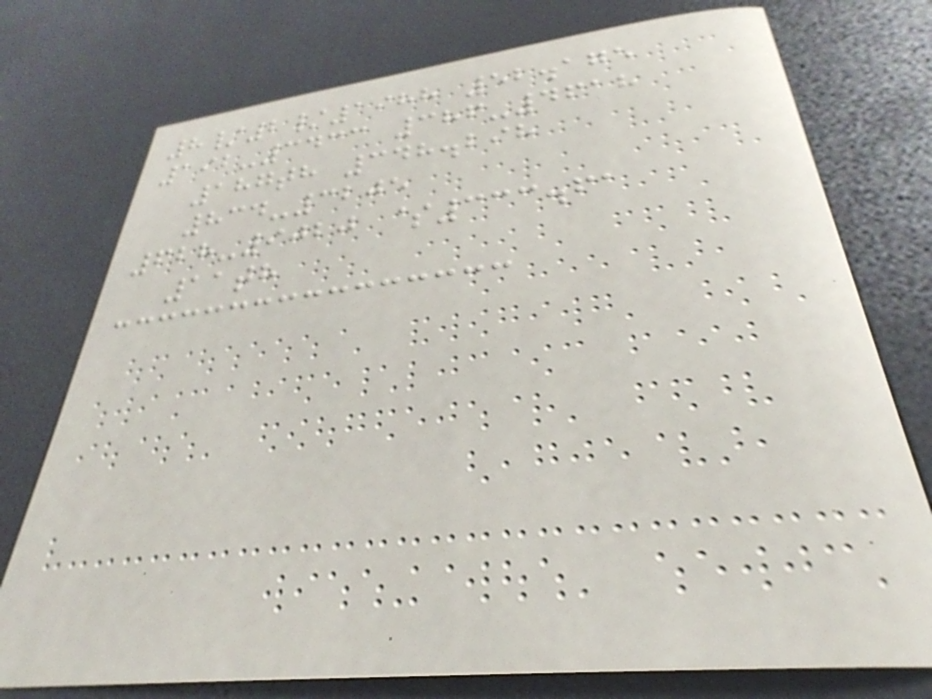8/2/1988 52.175
192-3433 386-4618
187th 348.298
834-3205
628-9020 $333.61
11th
